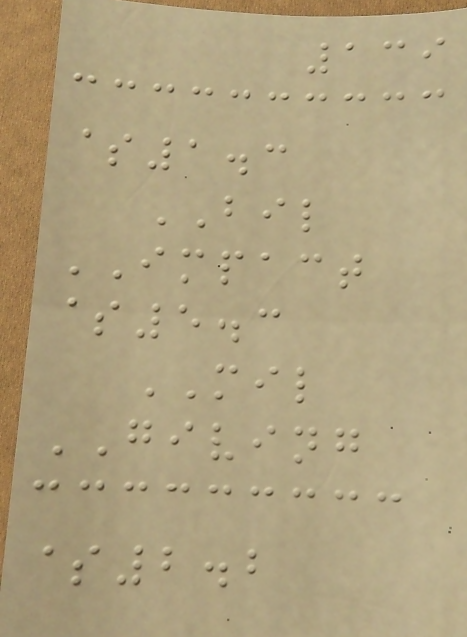139
$1.3
BIL
IMPACT
$5.3
MIL
GIVING
$2.2
